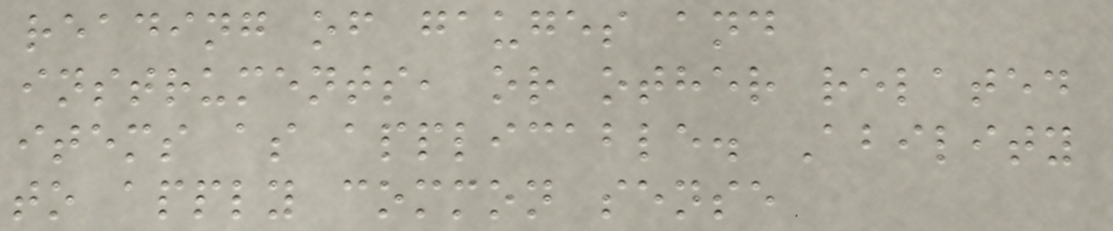reading of gauges and
instruments, or other related
items as applicable. Ability
to apply common sense
